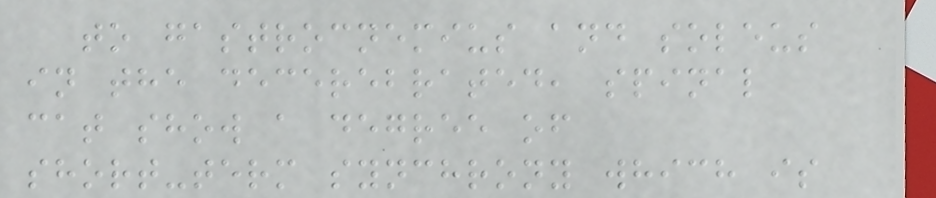to gastrocnemius and soleus
in the decerebrated, spinal
cat show a degree of
short-term synchrony which is
